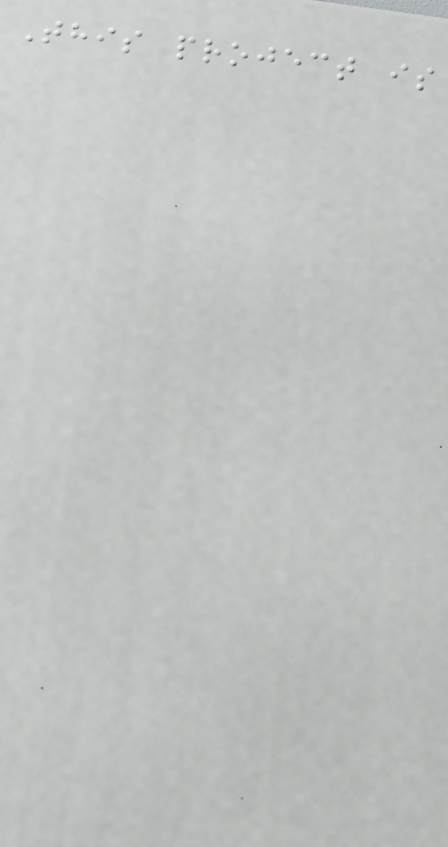This project is
